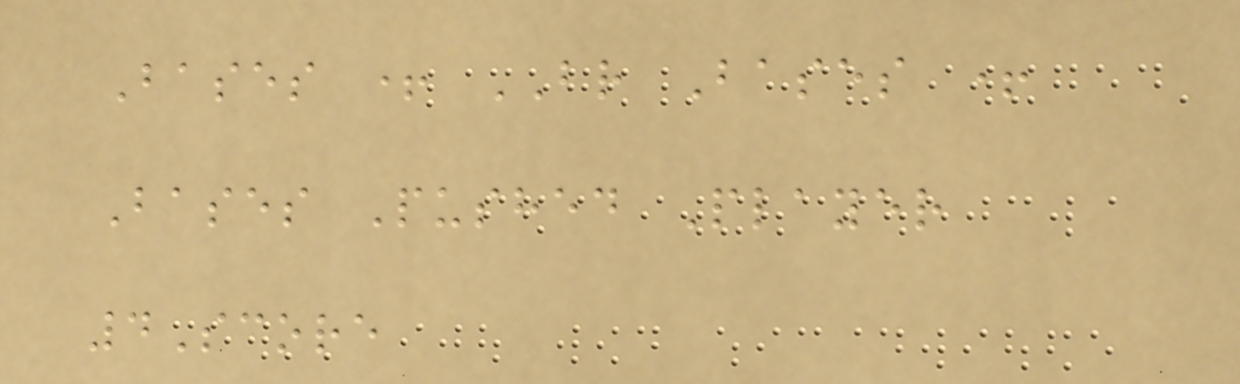Bases + BR Bases +
Bases Pushed Player
4Score
